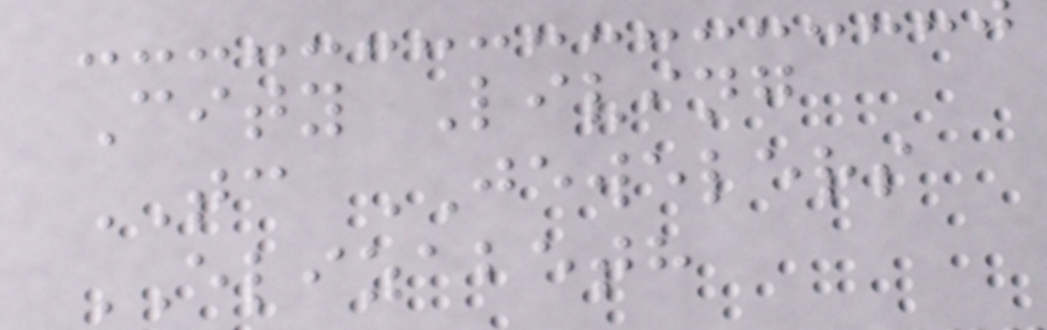City Living
TC JEWELERS
ELIZABETH
